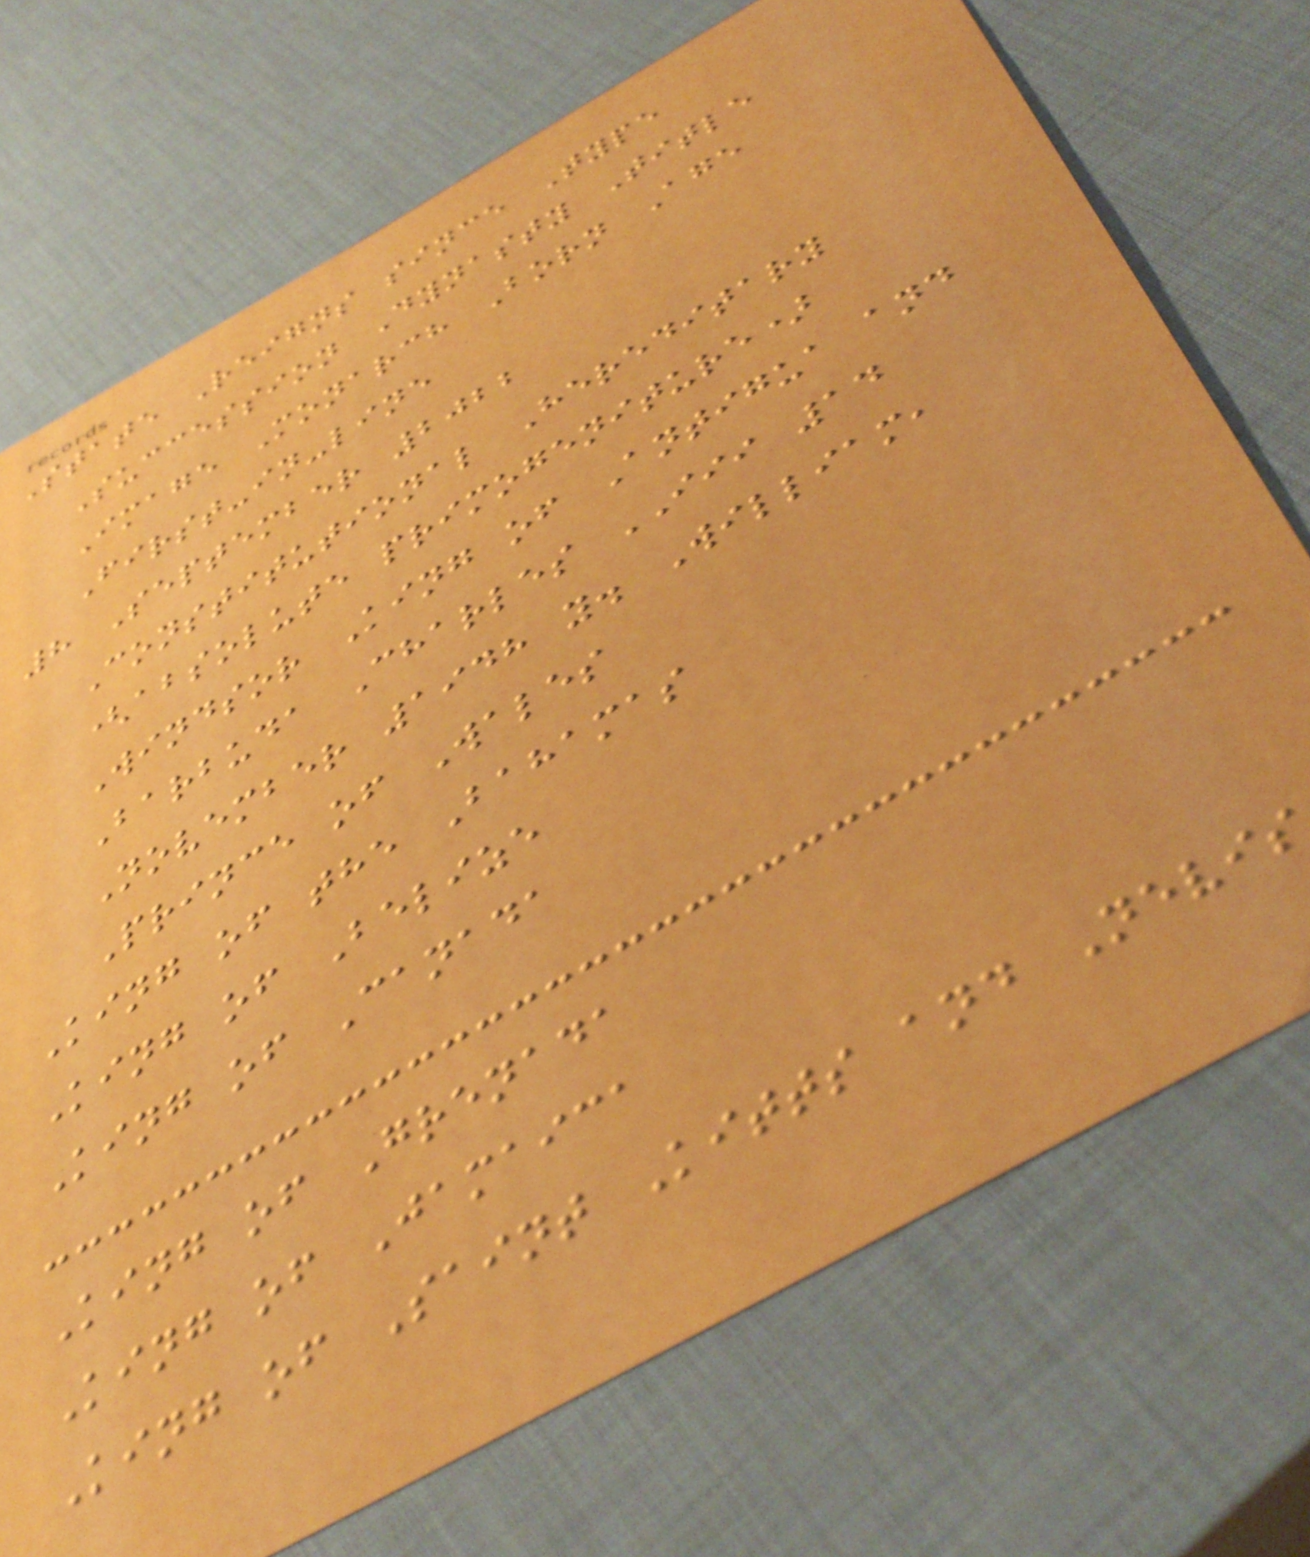State Reigns since Type
Succession Dynasty Title
Image Monarch Born Age
First-in-line
8 September 2022
Constitutional Hereditary
(absolute primogeniture)
Windsor King of Antigua and
Barbuda Charles III 14
November 1948 y. William,
Prince of Wales
King of the Bahamas
King of Belize
King of Canada
King of Grenada
King of Jamaica
King of Saint Kitts and Nevis
